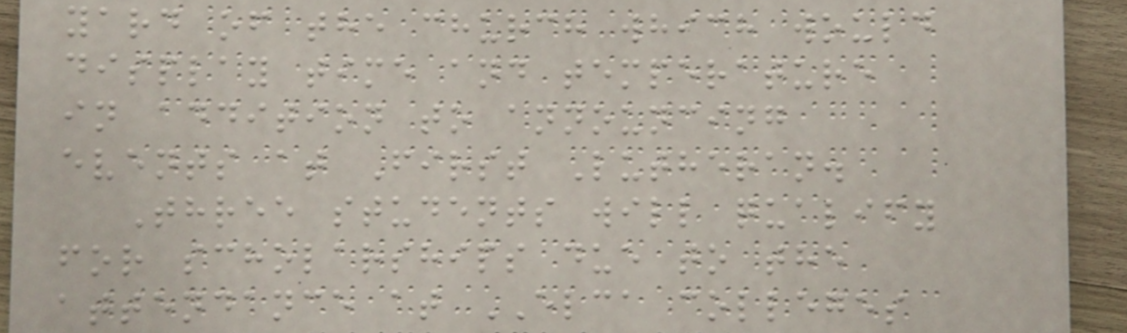yard of the church which would
display time and temperature
in addition to announcing
events at First Lutheran.
Three students will qualify
for scholarships due to the
attendance at ELCA colleges
